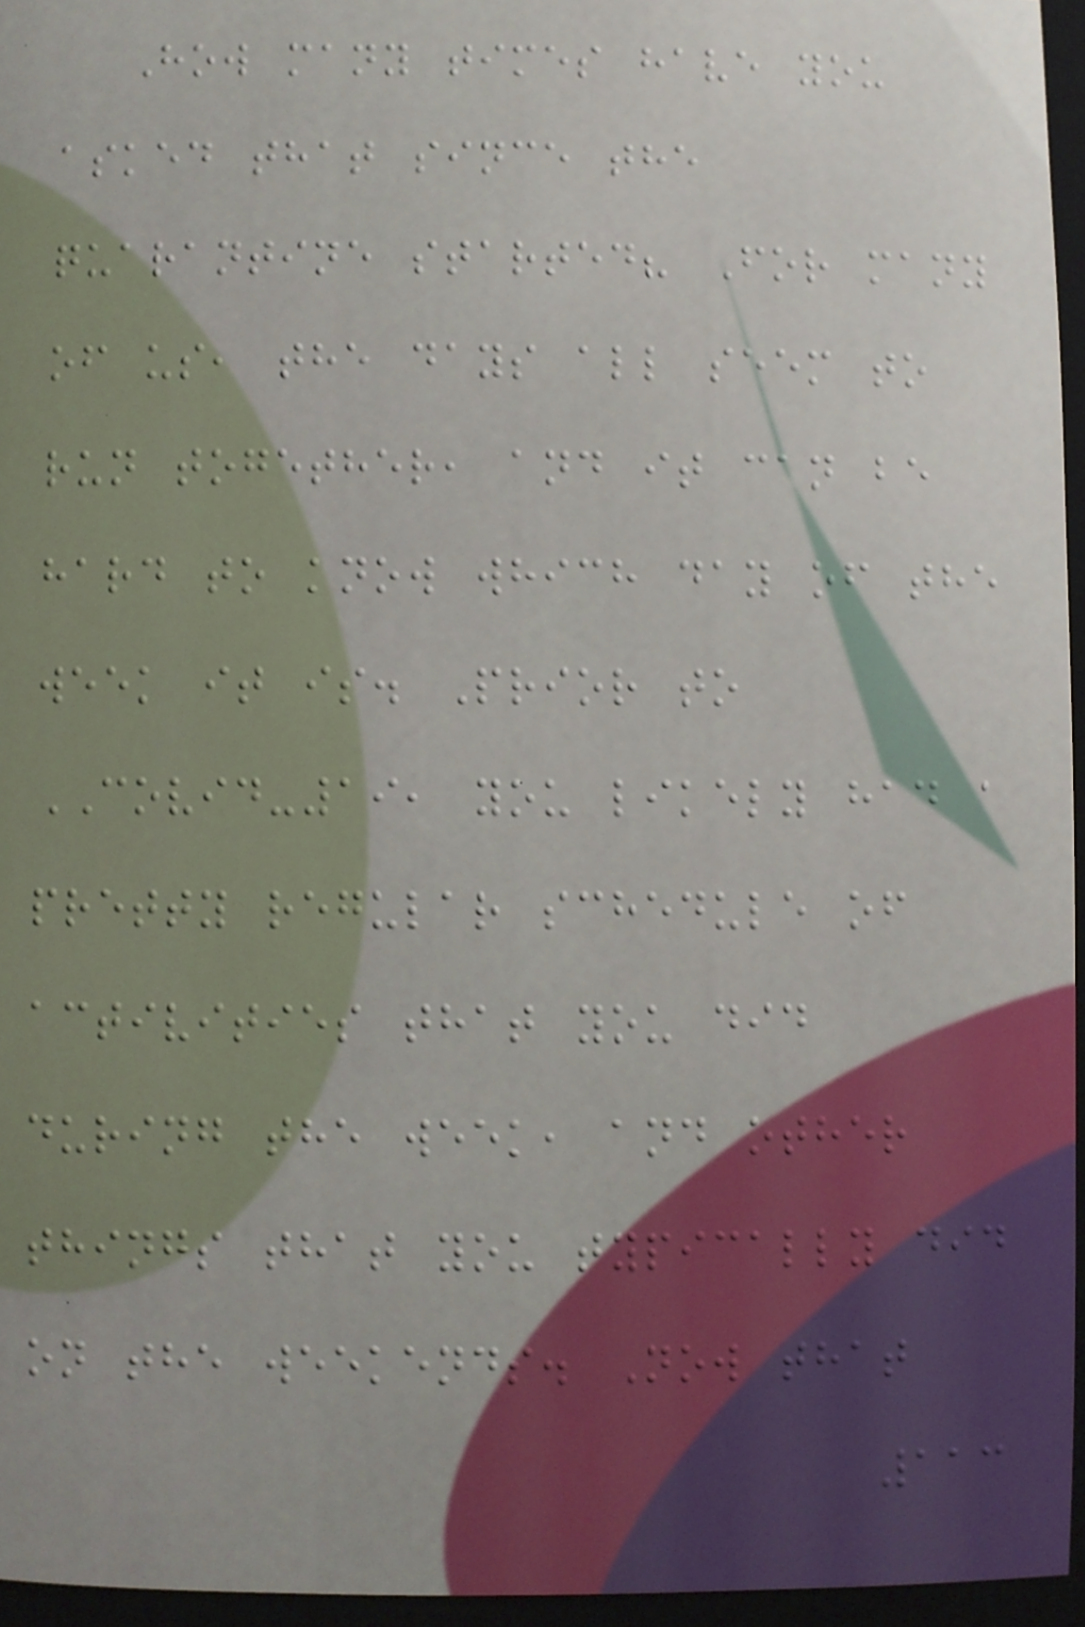How many times have you
asked that since the
quarantine started? For many
of us, the days all seem to
run together, and it can be
hard to know which day of the
week it is. Prior to
COVID-19, you likely had a
pretty regular schedule of
activities that you did
during the week, and other
things that you typically did
on the weekends. Now that
113
